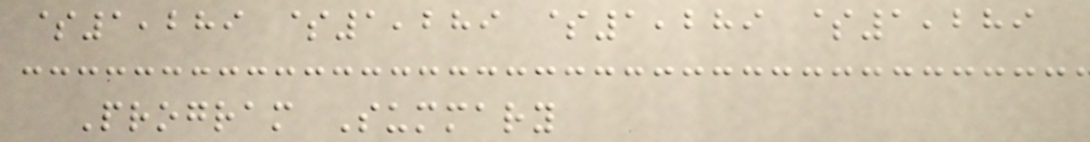$1,289 $1,289 $1,289 $1,289
Program Summary
